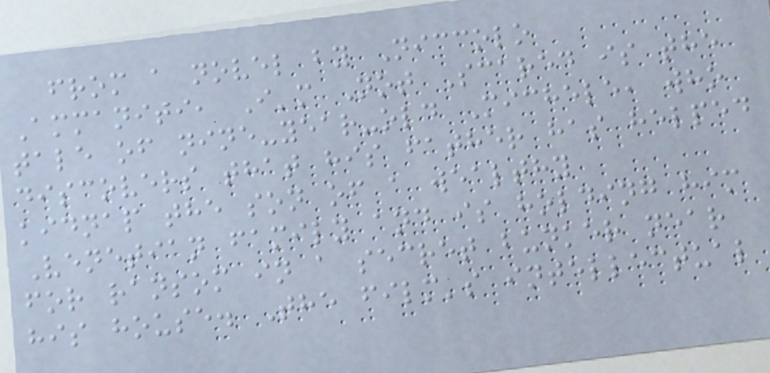from a novel by Niccolo
Ammaniti, I'm Not Scared is the
tale of nine-year-old Michele, who
discovers that his father has helped
kidnap the son of a wealthy
Venetian family and is holding him
for ransom in a secret bunker near
his house. The film's intellectual
